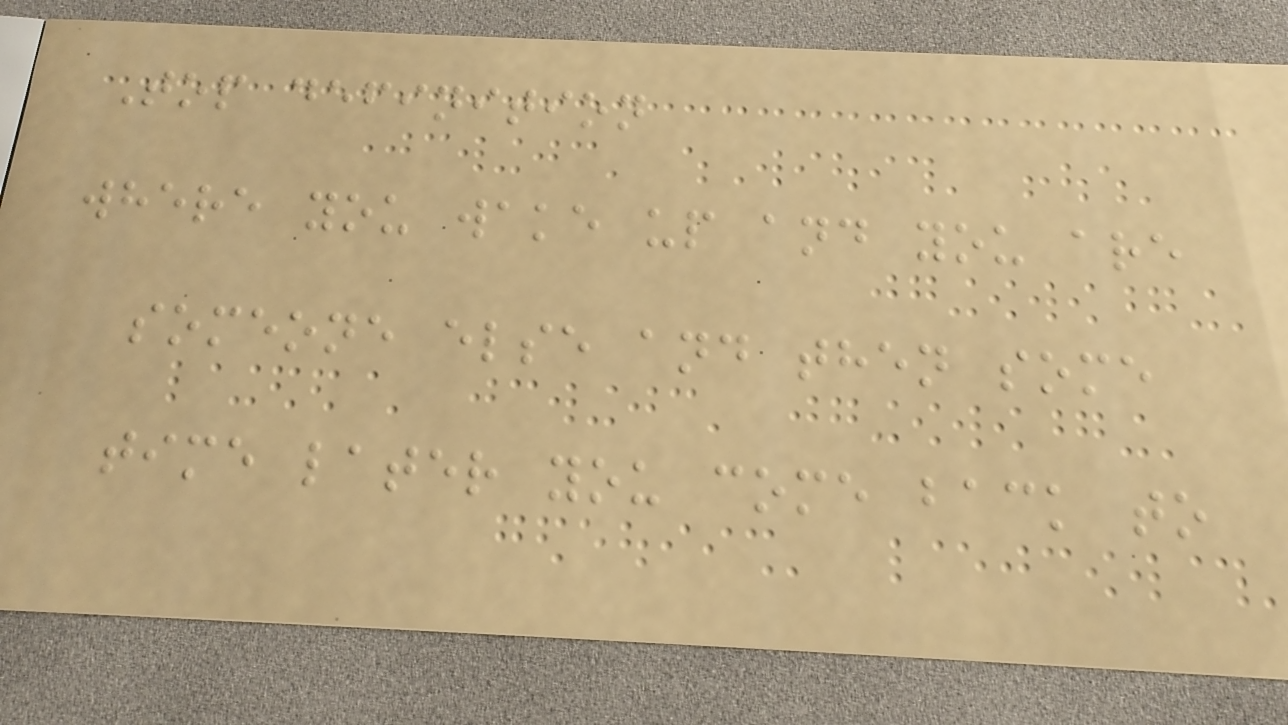Top definition
where you wake up and you are
someone else and then some
time later you come back to
